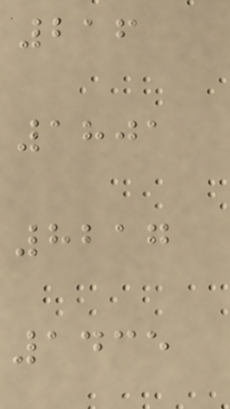216
1801
8217
1435
